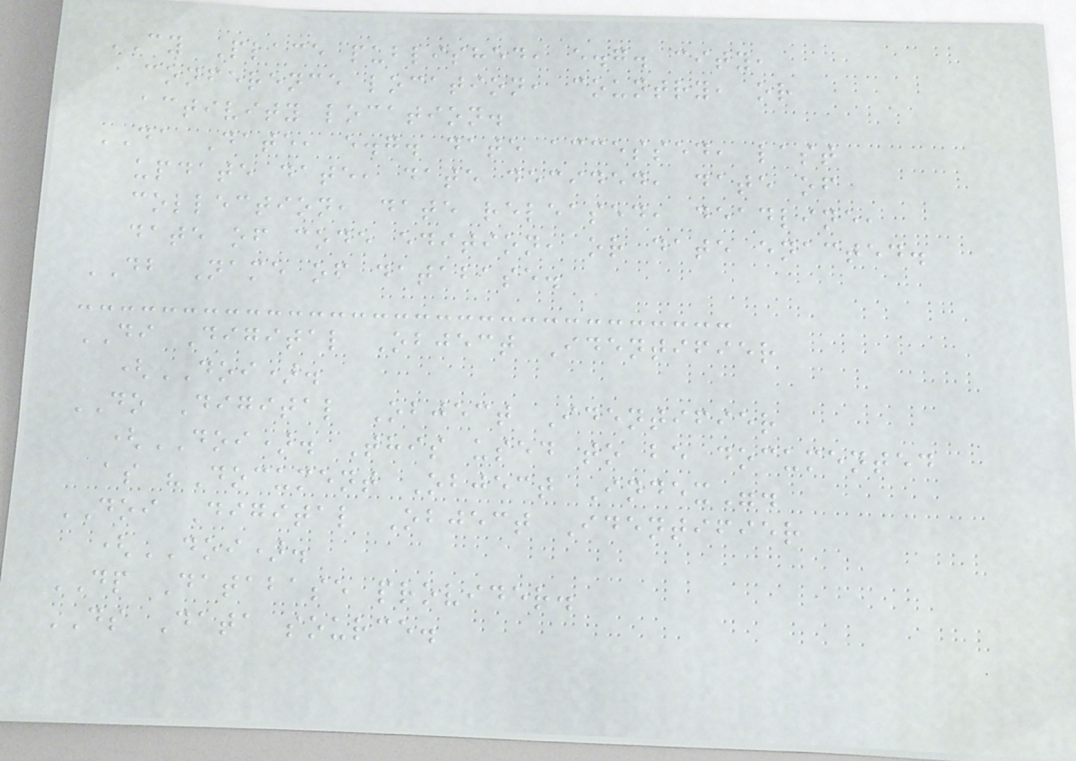CY Place published, e.g. city,
conference location, country, or
activity location.
DA Date, e.g. date accessed, last
update date, date decided, date of
collection, date released, deadline,
date of code edition, or date enacted.
DB Name of database.
DI Digital Object Identifier
(DOI).
DO Digital Object Identifier
(DOI). This used to be documented
as "Document Object Index".
DOI Digital Object Identifier
(DOI).
DP Database provider.
DS Data source.
